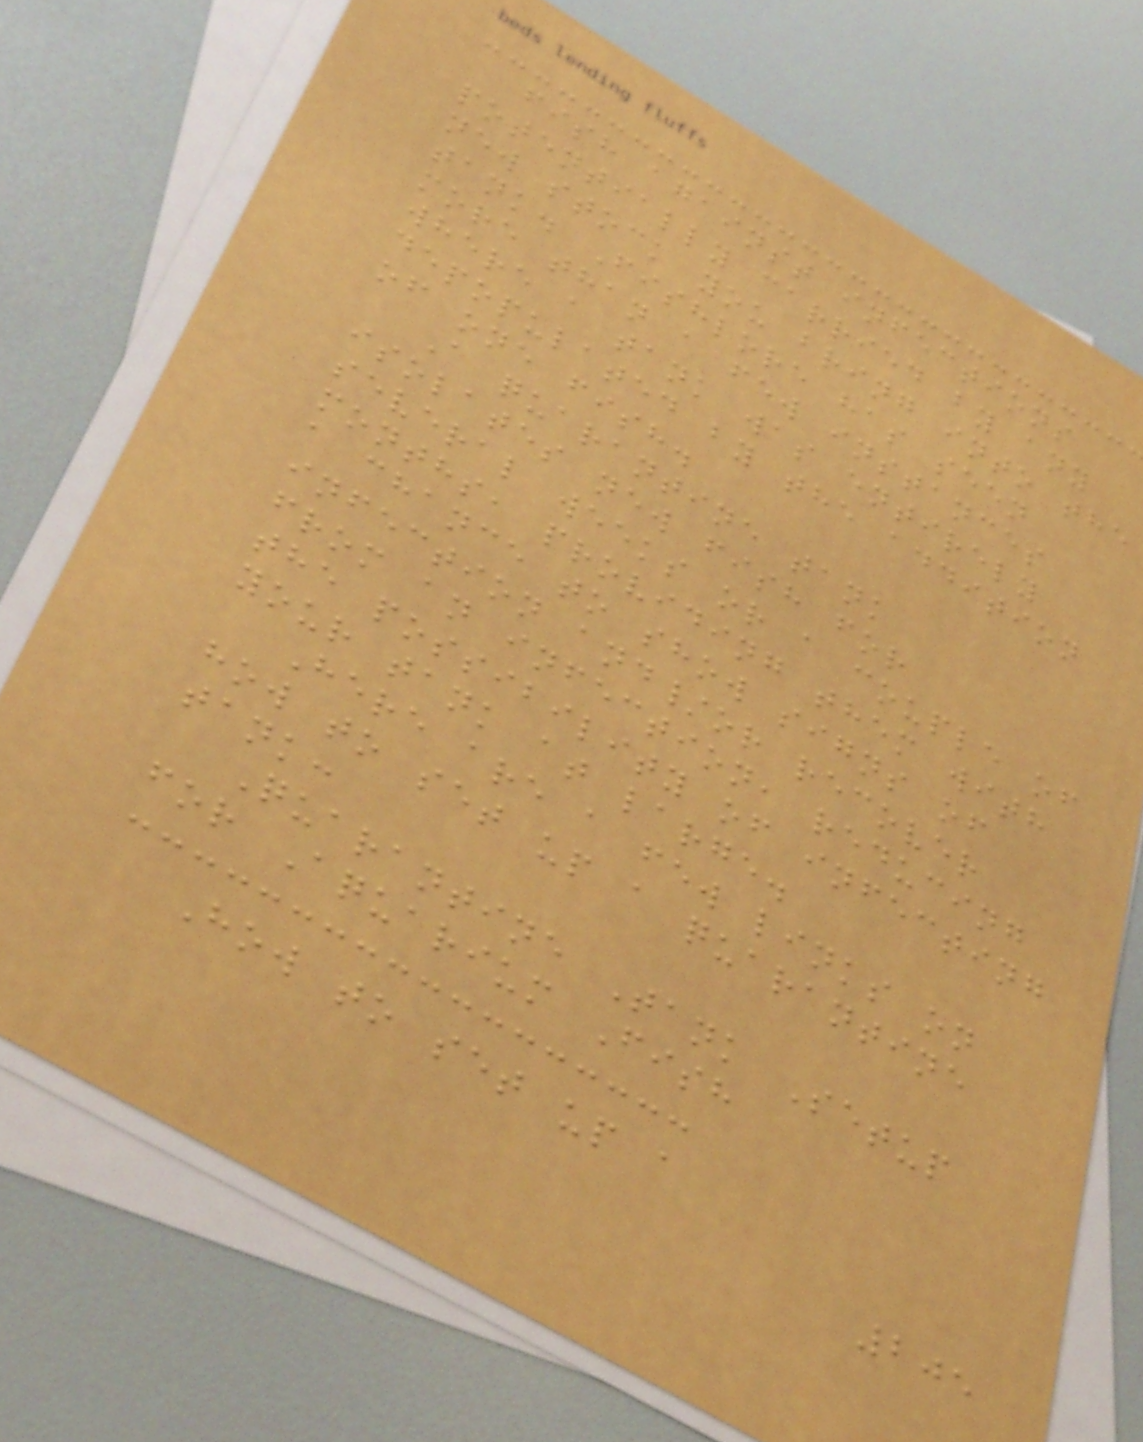fish against infections
potentially carried by any
new stock you bring into the
tank. Fishlore has seen
more than a few instances
where a tank was entirely
depopulated by the addition
of one fish.
A quarantine tank
isolates new fish for
several weeks or a couple of
months, providing them with
a chance to show signs of
infection and/or recover
from an infection, reducing
the possibility of infecting
your tank at large.
Here are a few links on
how to set up a quarantine
tank:
Quarantine Tank Setup
for Aquarium Fish
How to set up a
205
